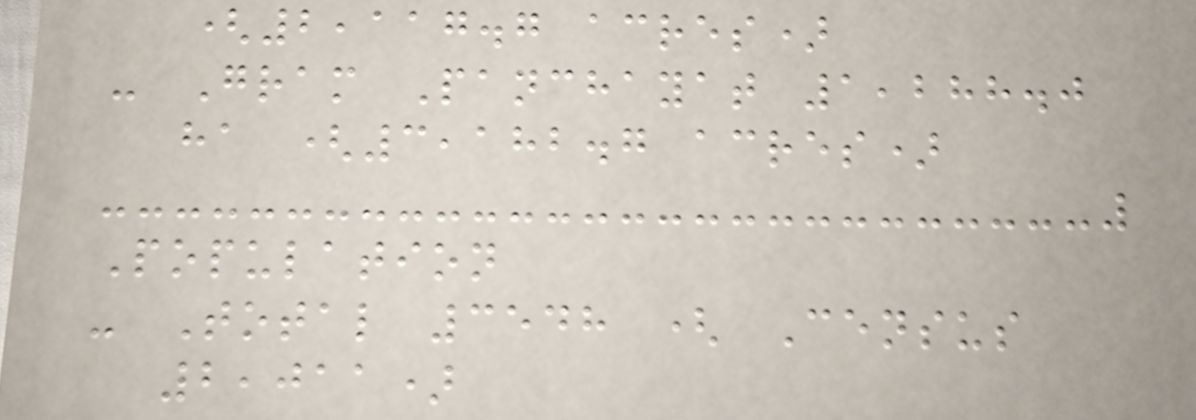(2,117.7 acres)
- Gram Panchayat 1,288.0
ha (3,182.7 acres)
Population
- Total 3548 ( Census
2,011)
